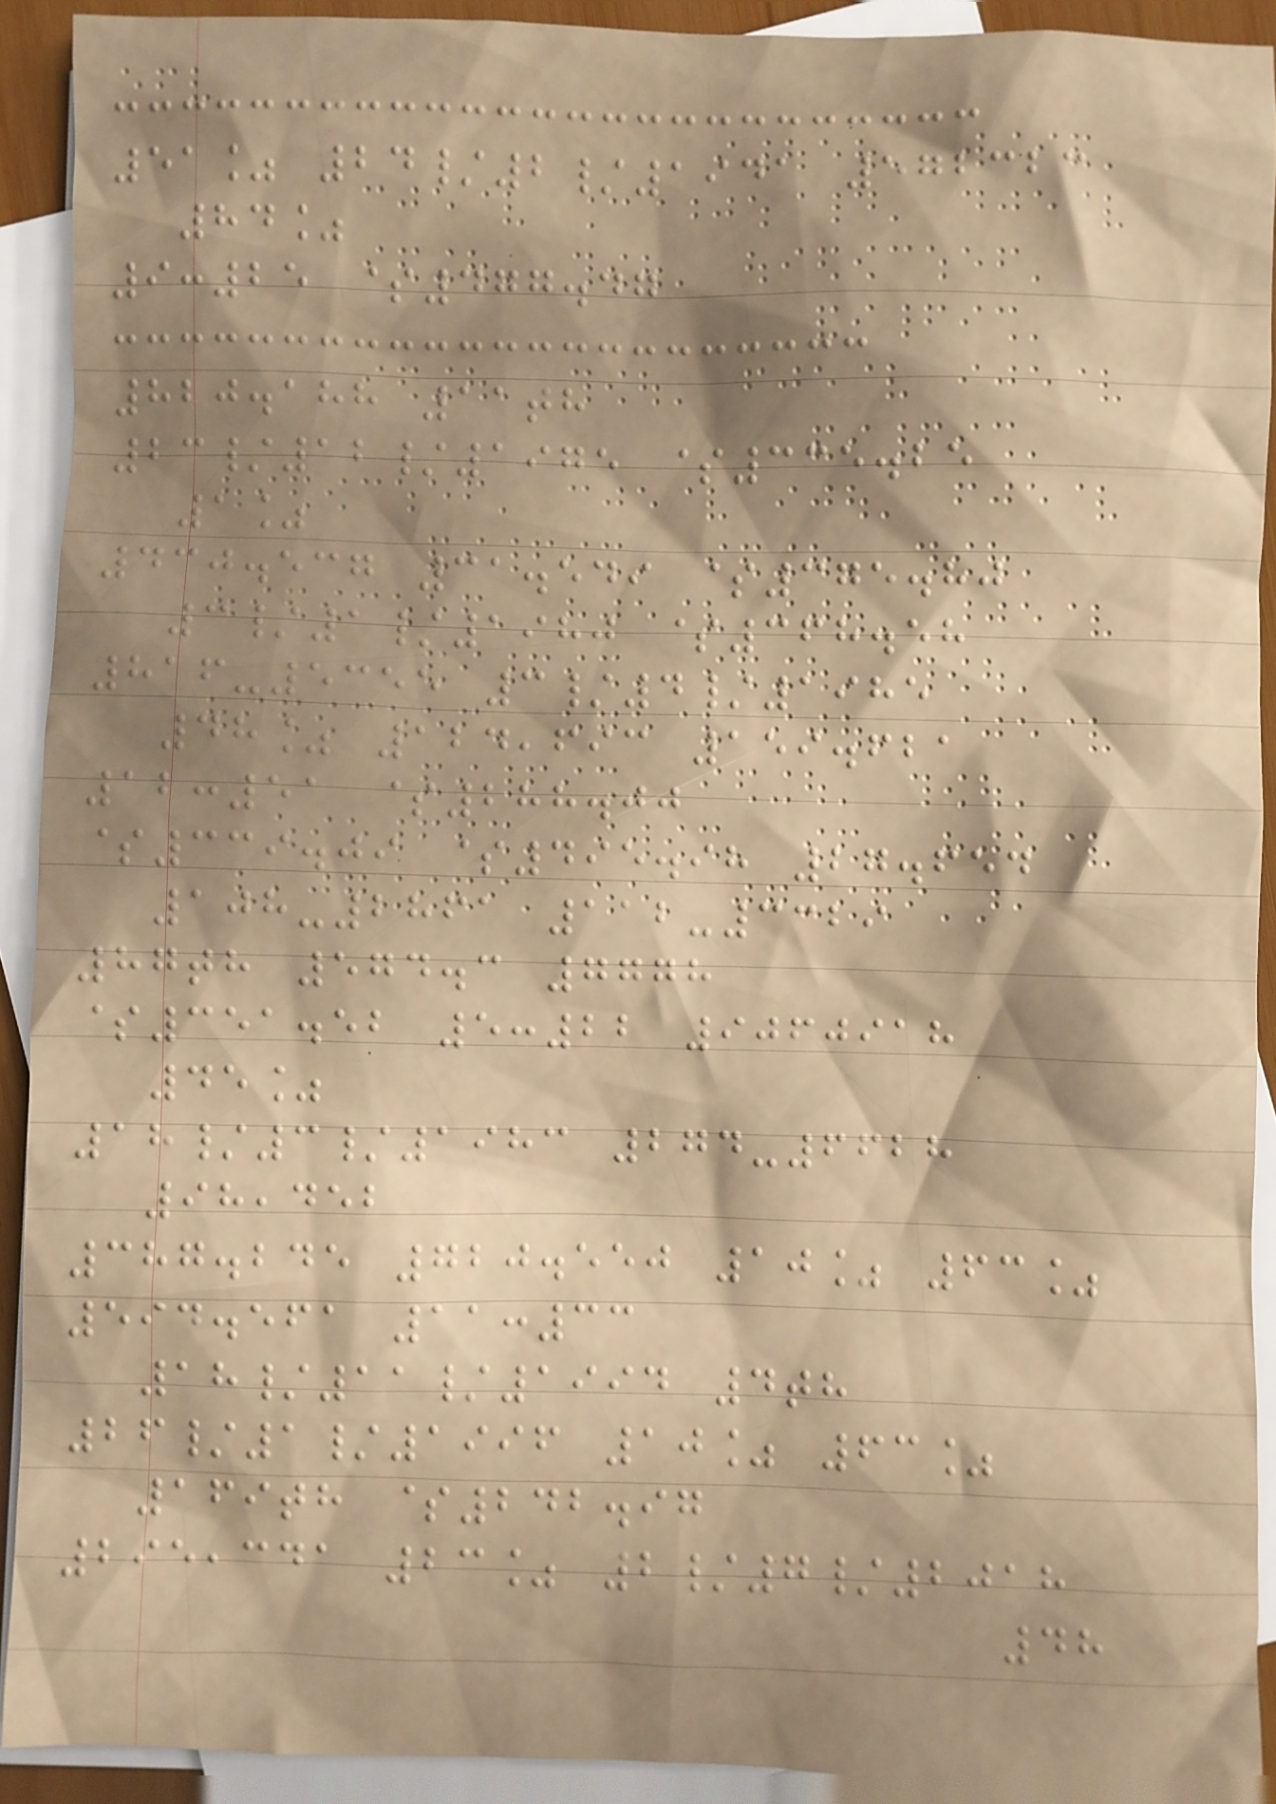51% 24/2/1941 572323
84%
9:25 $477.47
820.188 11th
23/12/1975 $335.25
1%
430.537 31.549 $375.80
3/1/1980 $368.58
816-5355 3/4/1985
48% 124,693 159.621
12:51 $288.00
$339.09 $495.98 27.654
108-2861 112-3329
87th 574.3 7778
$351.52 5:22 9060918
45%
18/3/1983 274-6628
98,452
387.245 720.550 10% 63%
594.561 11:33
18/11/1994 4th
26/1/1996 10% 63%
169th $242.97
295,341 23% 2/7/2018
48
